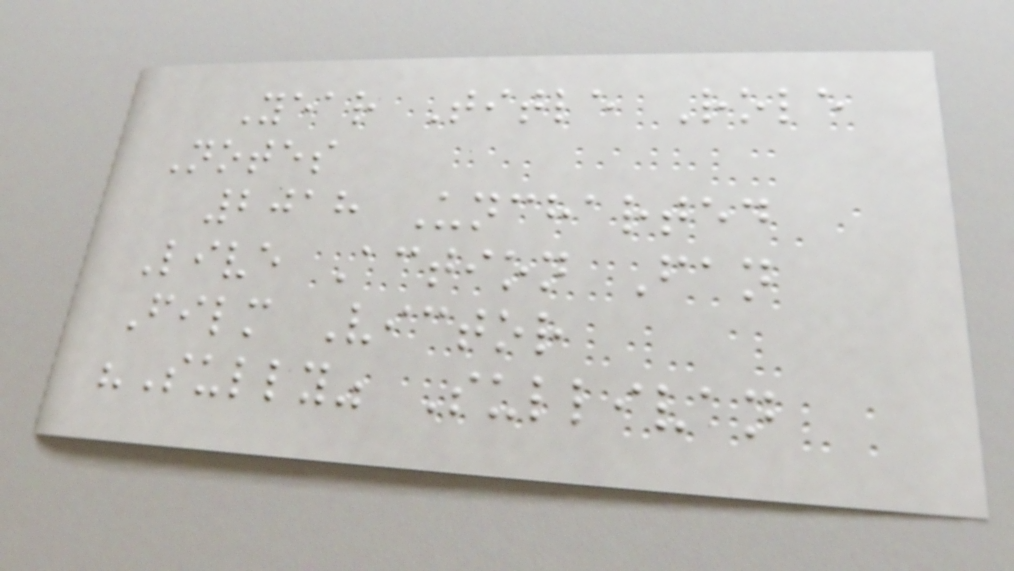Year Title Role
Notes
2018 Uncharted
Live Action Fan
Film Victor
"Sully" Sullivan
